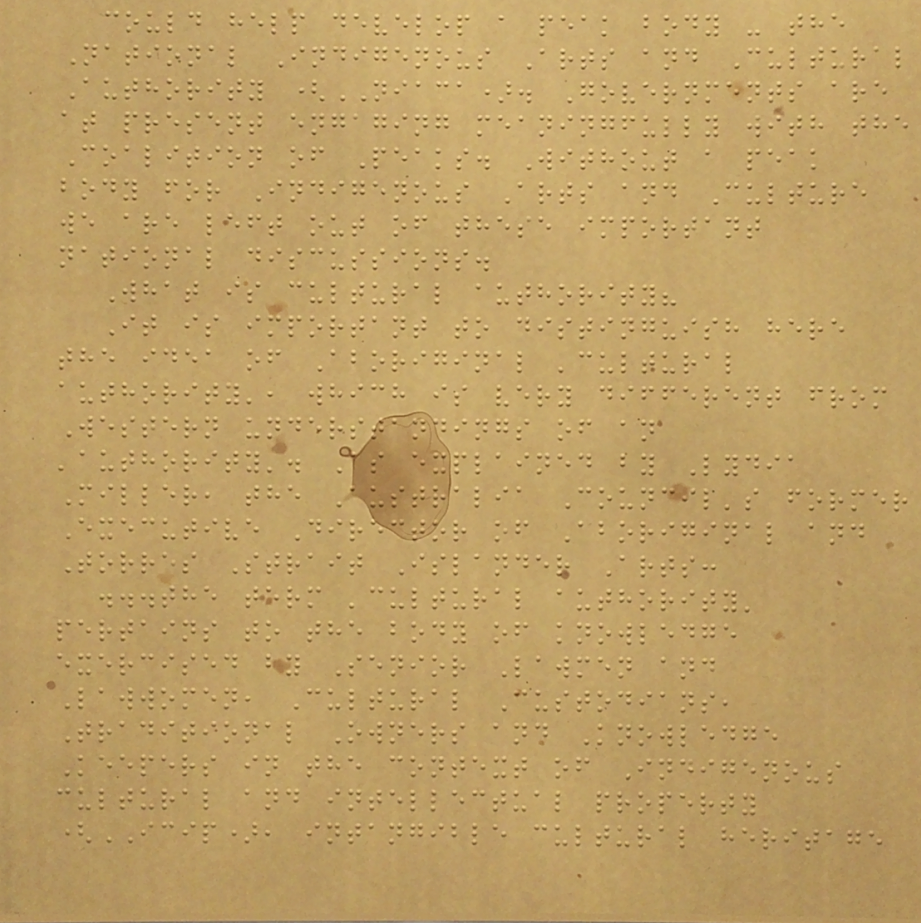could help develop a peak body - the
National Indigenous Arts and Cultural
Authority (NIACA). Governments are
at present engaging meaningfully with the
Coalition of Peaks. Without a peak
body for Indigenous Arts and Culture
we are left out of these important
national discussions.
What is cultural authority?
It is important to distinguish here
the idea of Aboriginal 'cultural
authority', which is very different from
Western understandings of an
'authority'. As explained by Lydia
Miller, the Australia Council's former
Executive Director of Aboriginal and
Torres Strait Islander Arts:
...the term 'cultural authority'
pertains to the body of knowledge
exercised by Senior Lawmen and
Lawwomen, Cultural Custodians,
Traditional Owners and Knowledge
Keepers in the context of Indigenous
cultural and intellectual property
(ICIP), intangible cultural heritage
